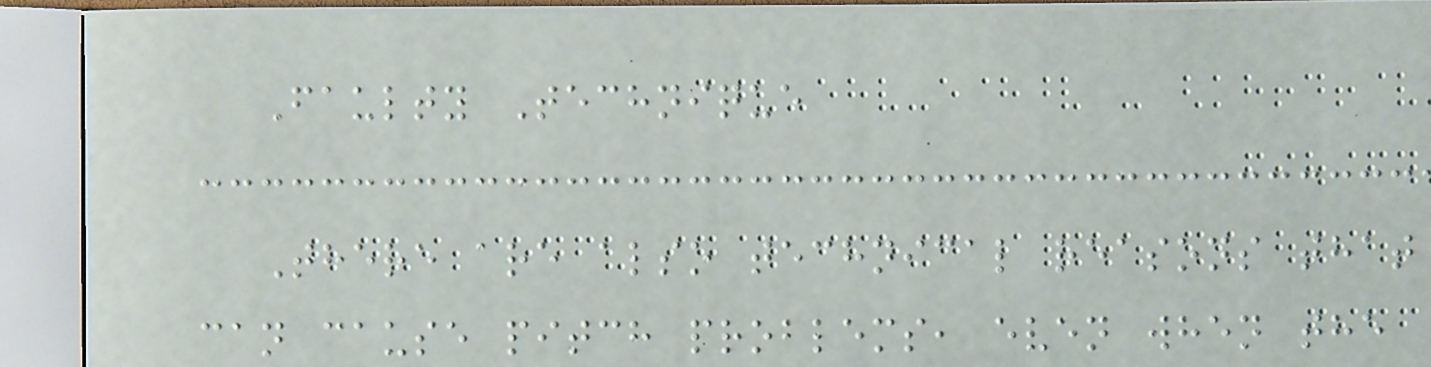Faulty Technique
There are also technical reasons that
can cause pitch problems, even when the
